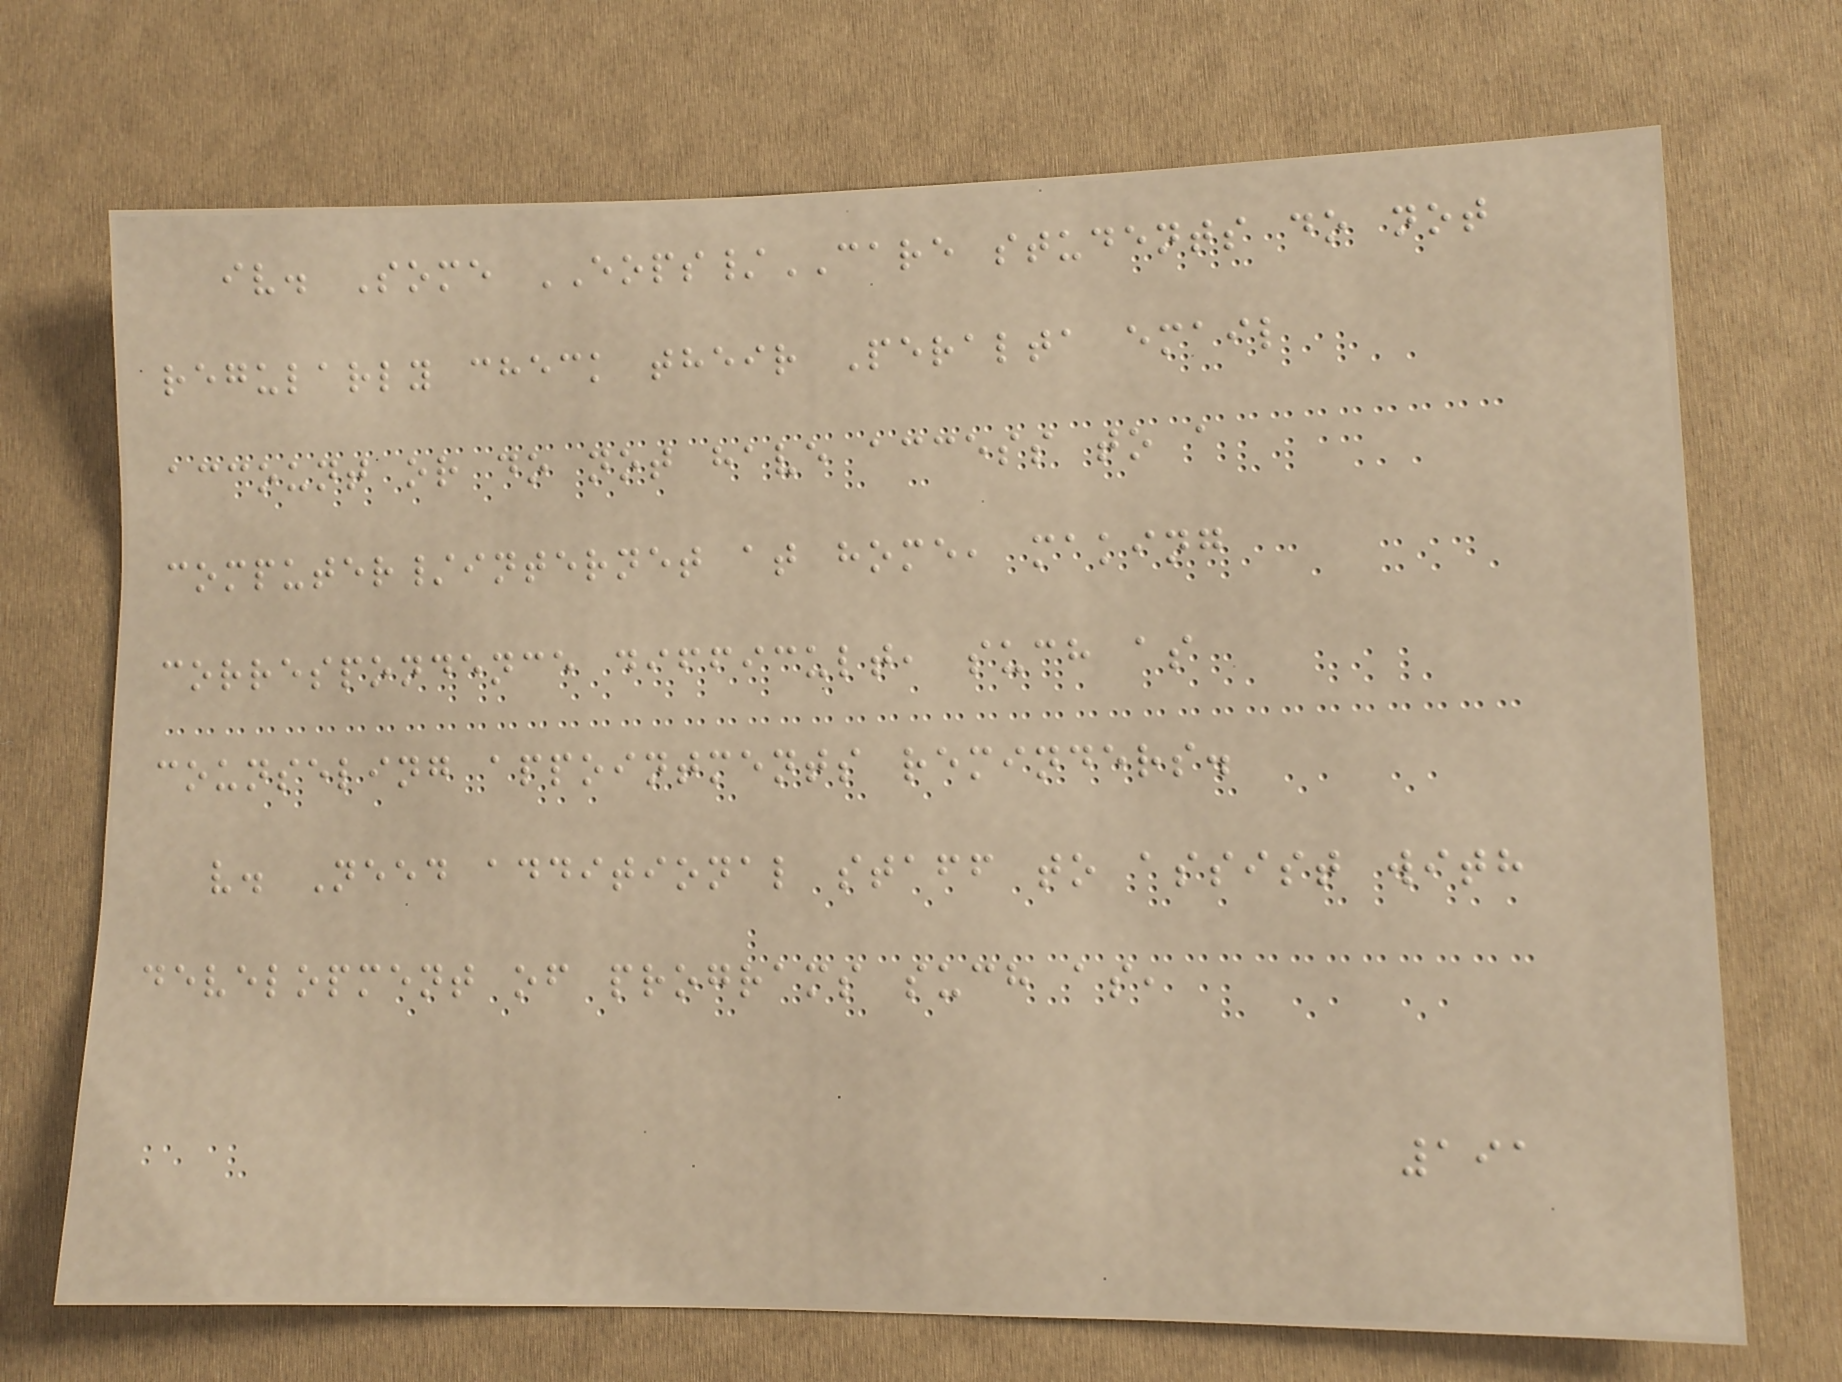iv. Some EOPS/CARE students do not
regularly check their Peralta email
account or do not have access to a
computer/internet at home, making
correspondence difficult, such as
counseling appointments reminders.
v. Need additional staff to assist with
development of programs such as,
191
